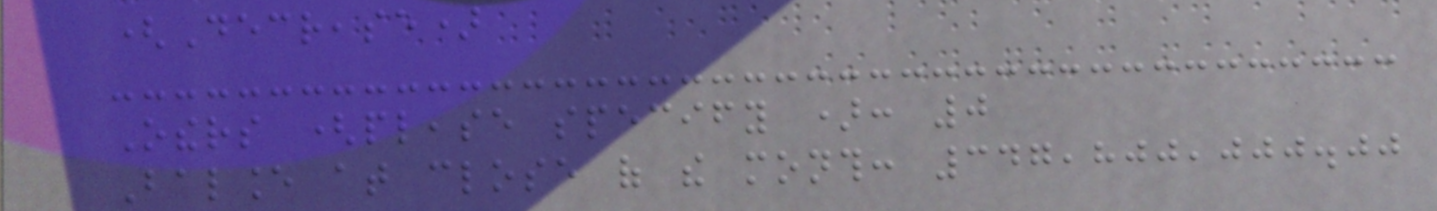(Decrease)
Others (please specify ): 0
Balance at close of the month: 347,800,000.00
